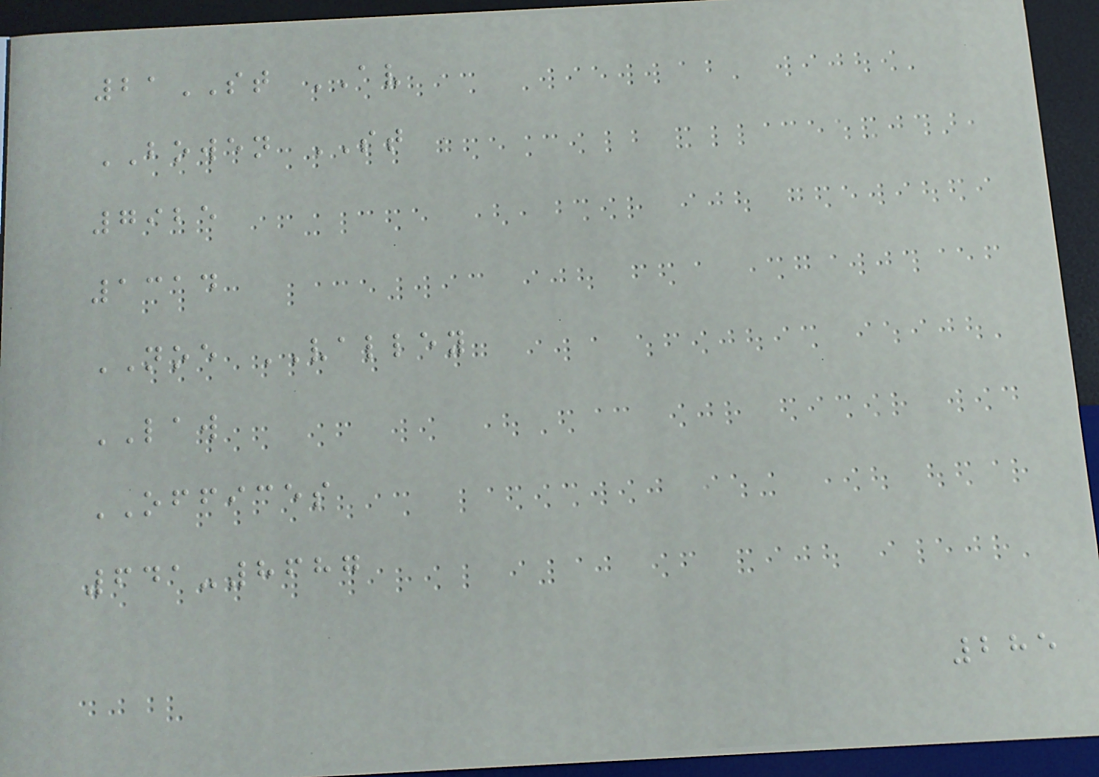21ST AV
BOWEN ST
7925
1314
NOE VALLEY
LAW
OFFICES
641-8687
285
